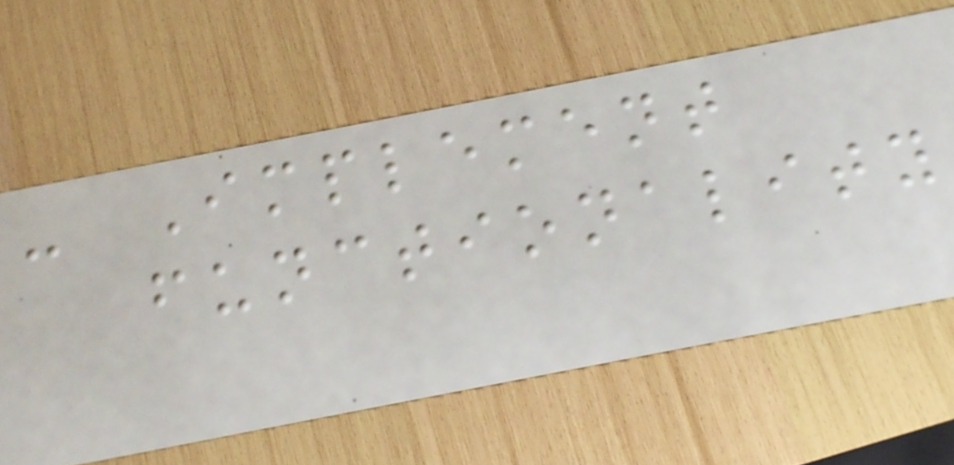- Implement
functionality
